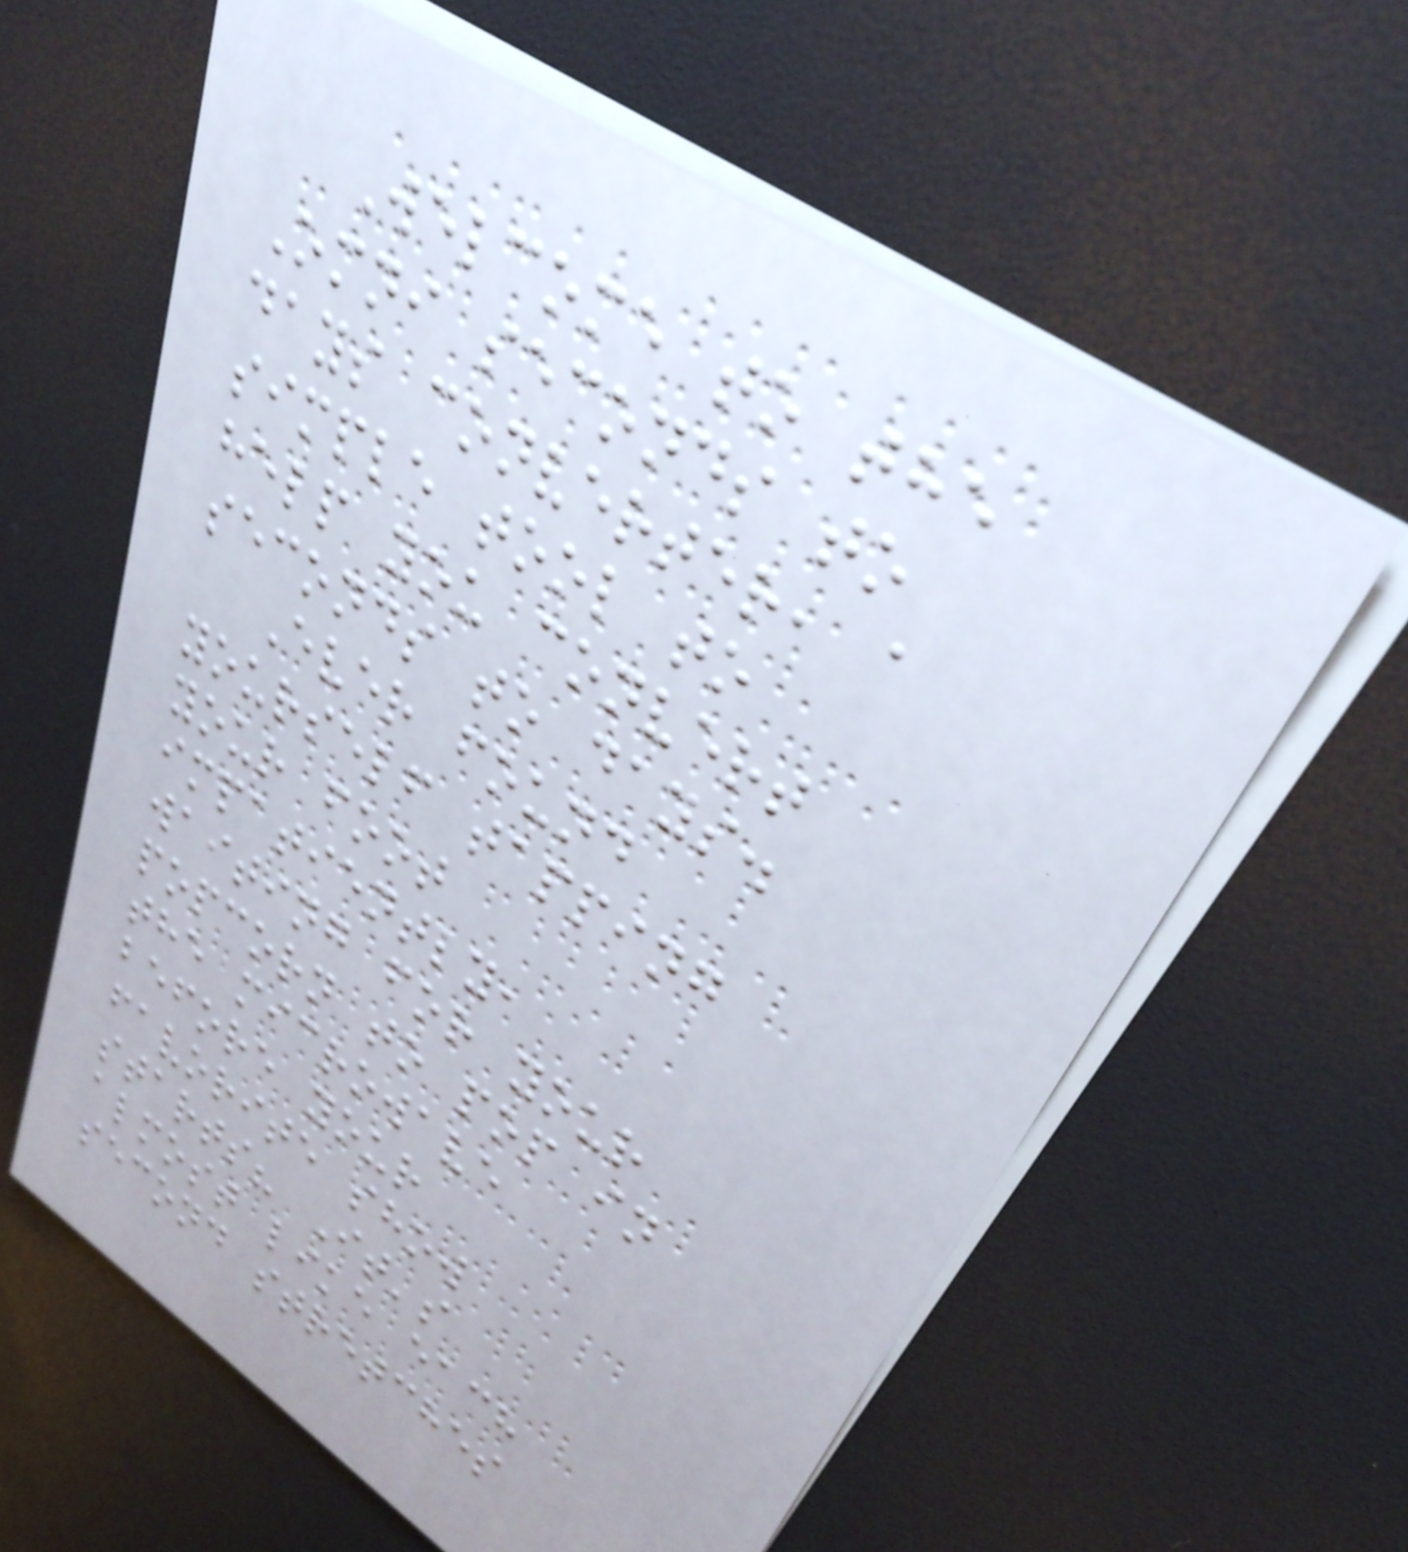Welcome to the
Omni seconds to
days converter, a
simple tool to
help you convert
seconds to days.
Ever found
yourself tapping
your foot
impatiently,
waiting for your
popcorn to pop in
the microwave
before your
favorite show
starts? It's
almost like each
second stretches
